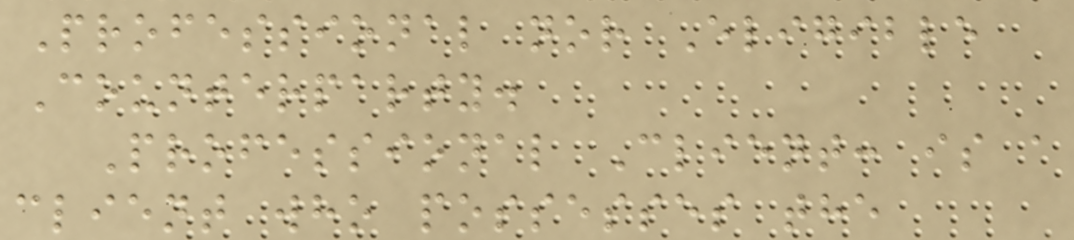Professional nor Eligible
Counterparty.
Professional Client: is a
client who possesses the
